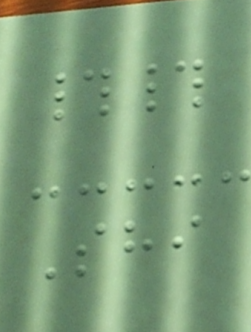##
Shi
